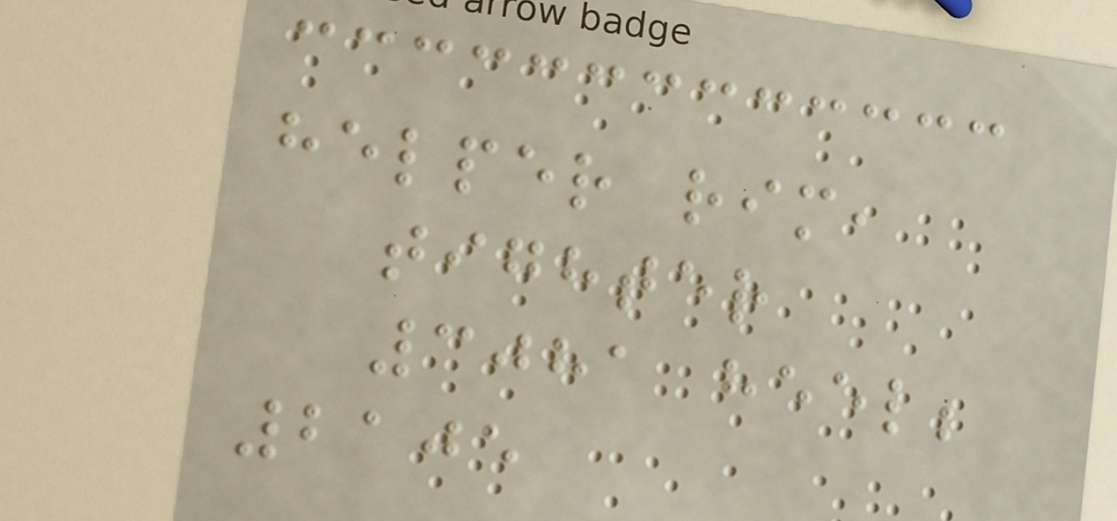helper rim,
tighter
3081 heel;
2105
